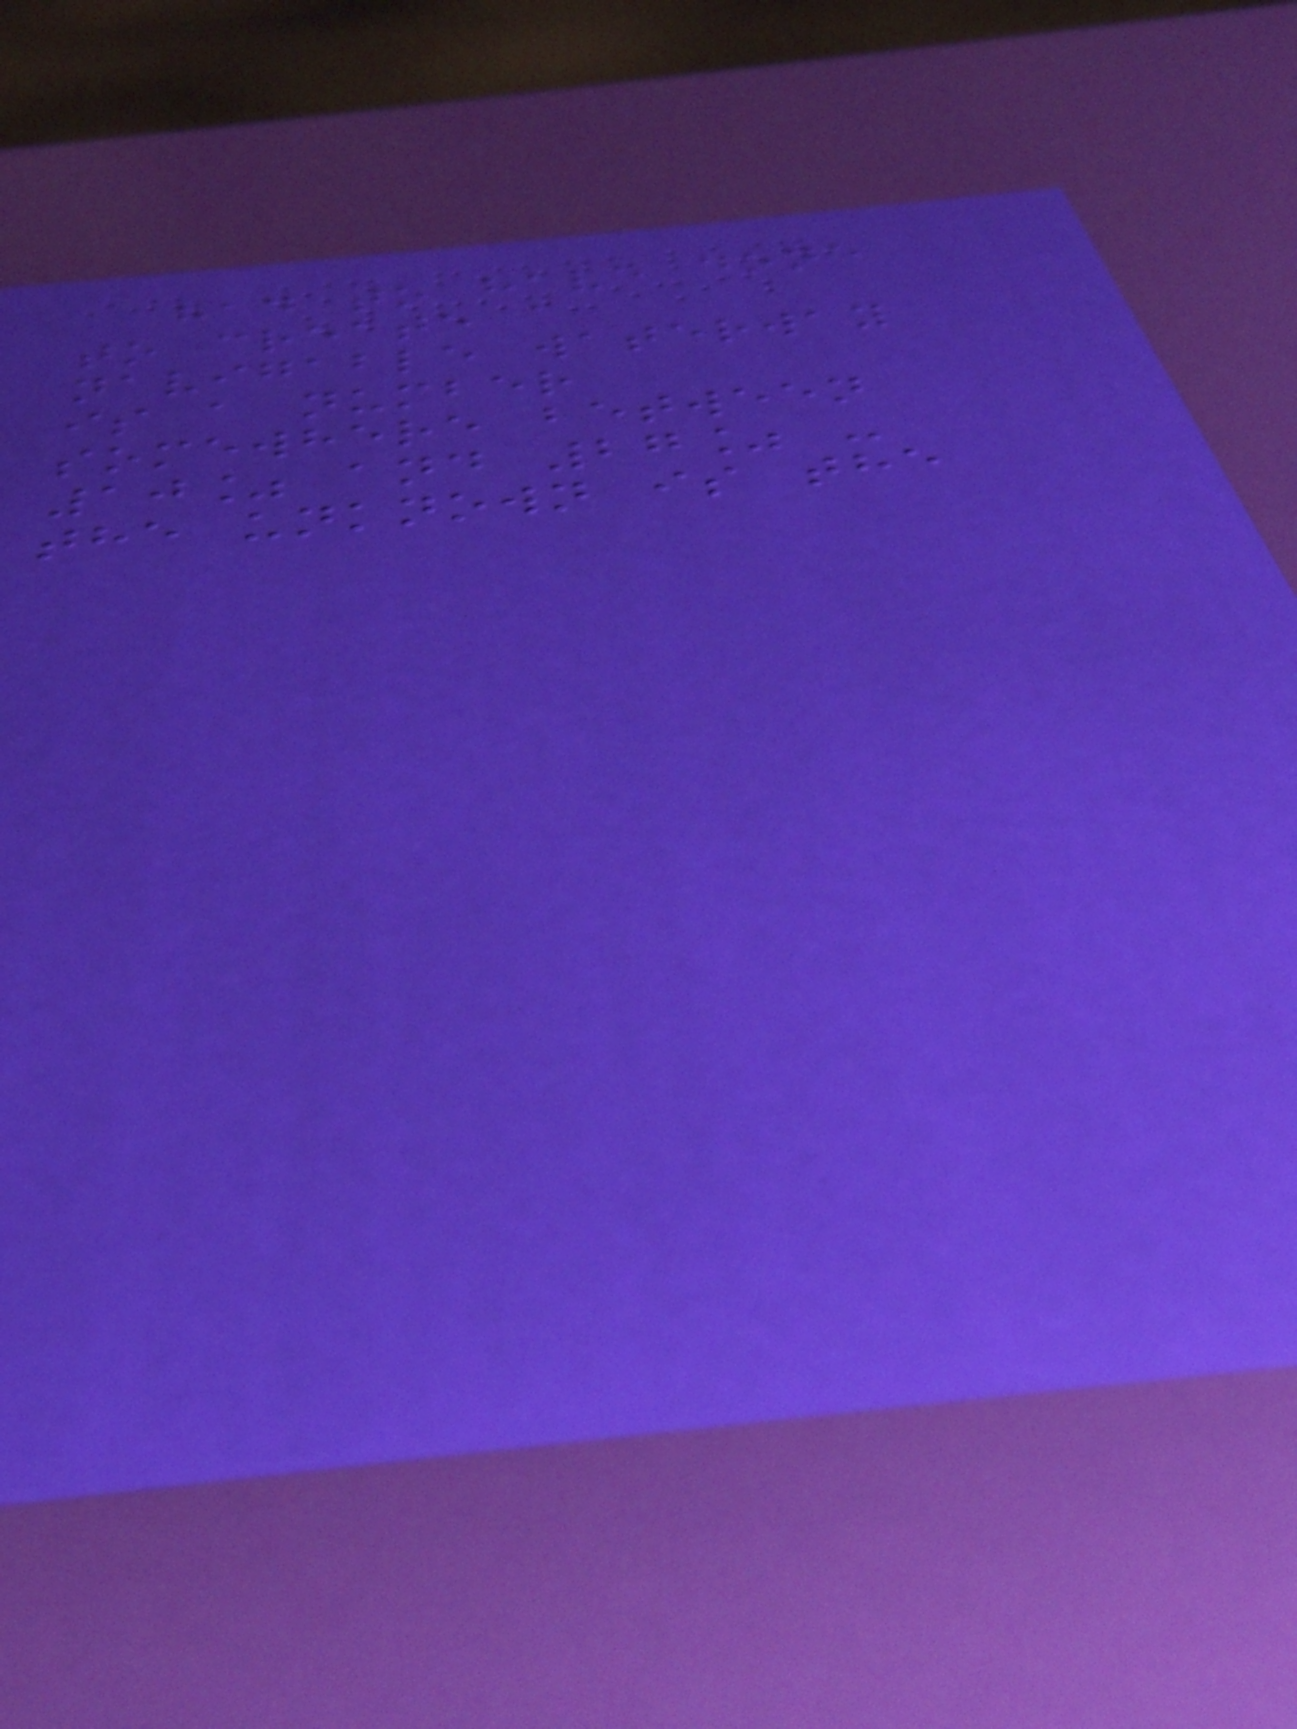had to have done
to create a
navigable waterway
is a number
somewhere between
10% and 27% -
the unknown is the
